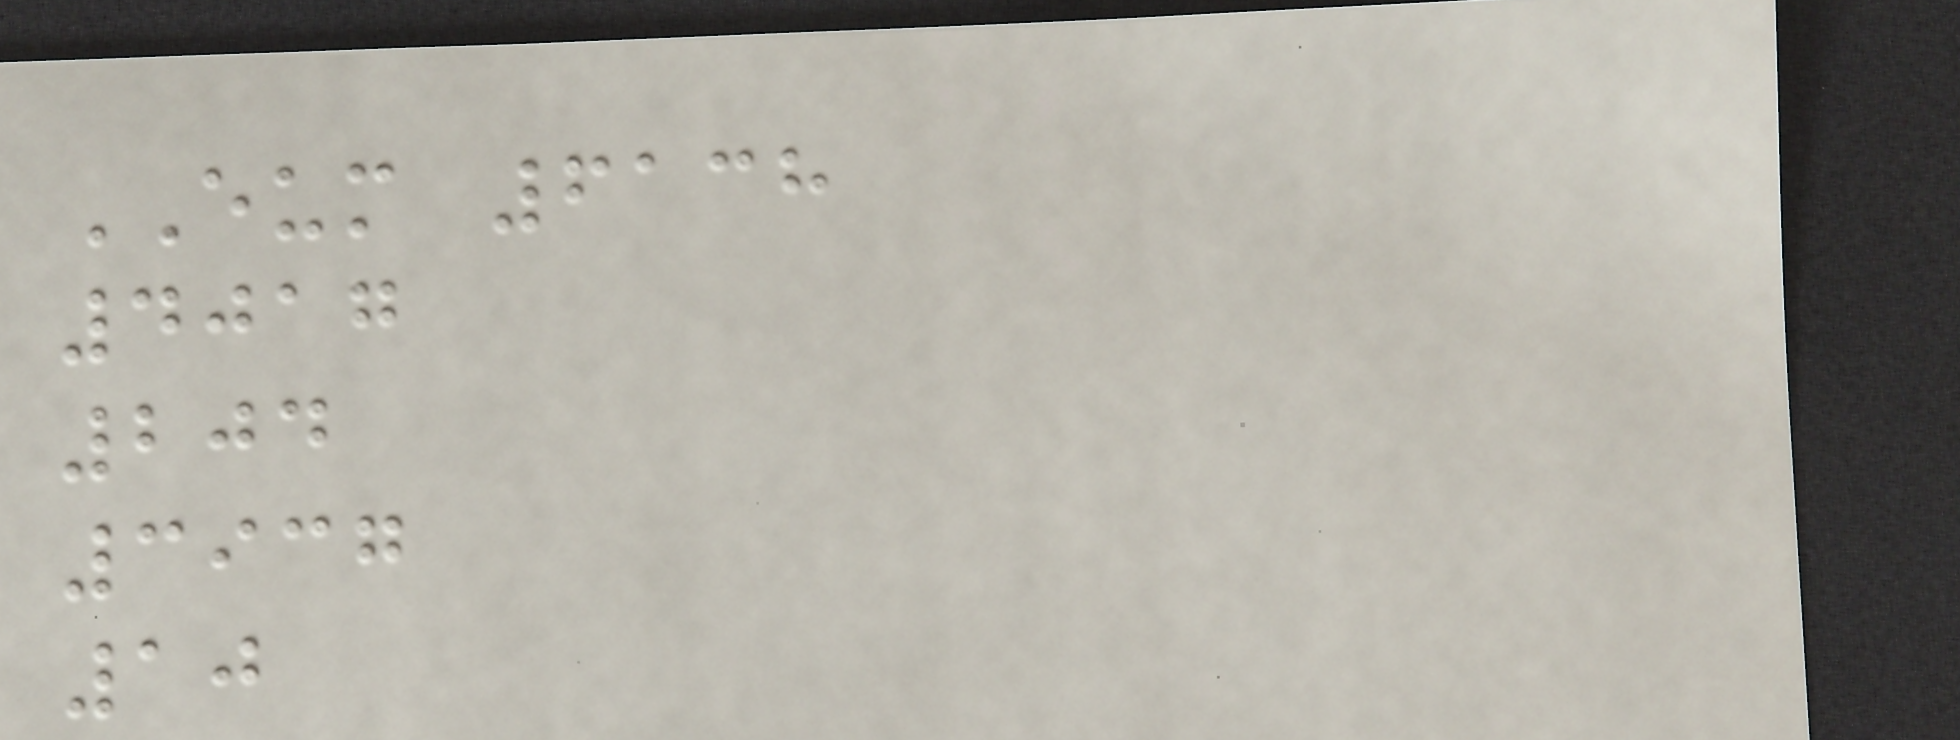EUM 6138
4017
204
3937
10
